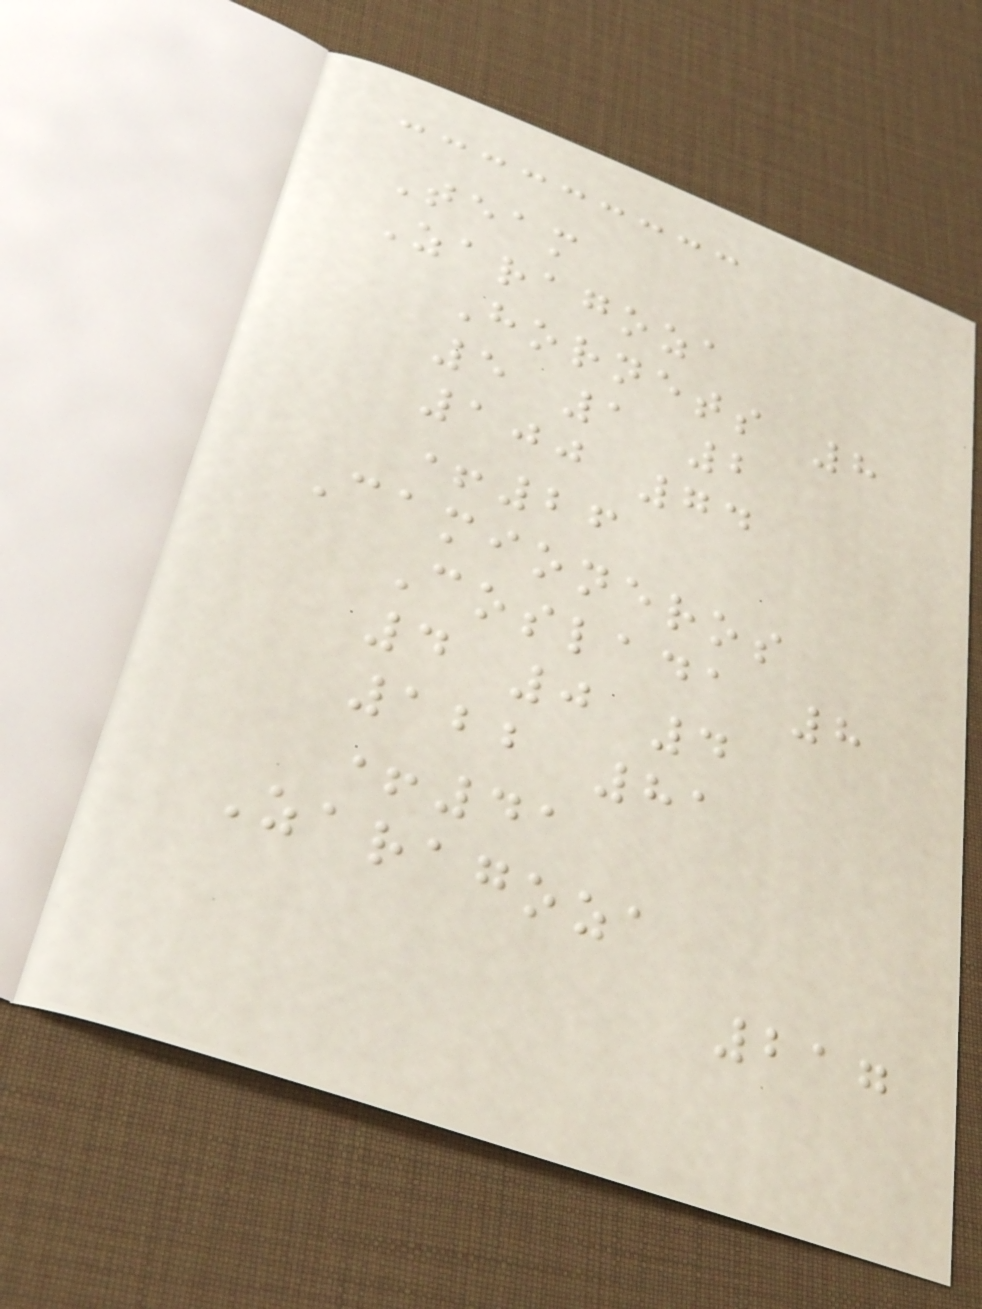Team
Zaragoza
Hornets 8
5 1 2
100 74
+26
Camioneros
Coslada 8
4 0 4
122 81
+41
Zaragoza
217
